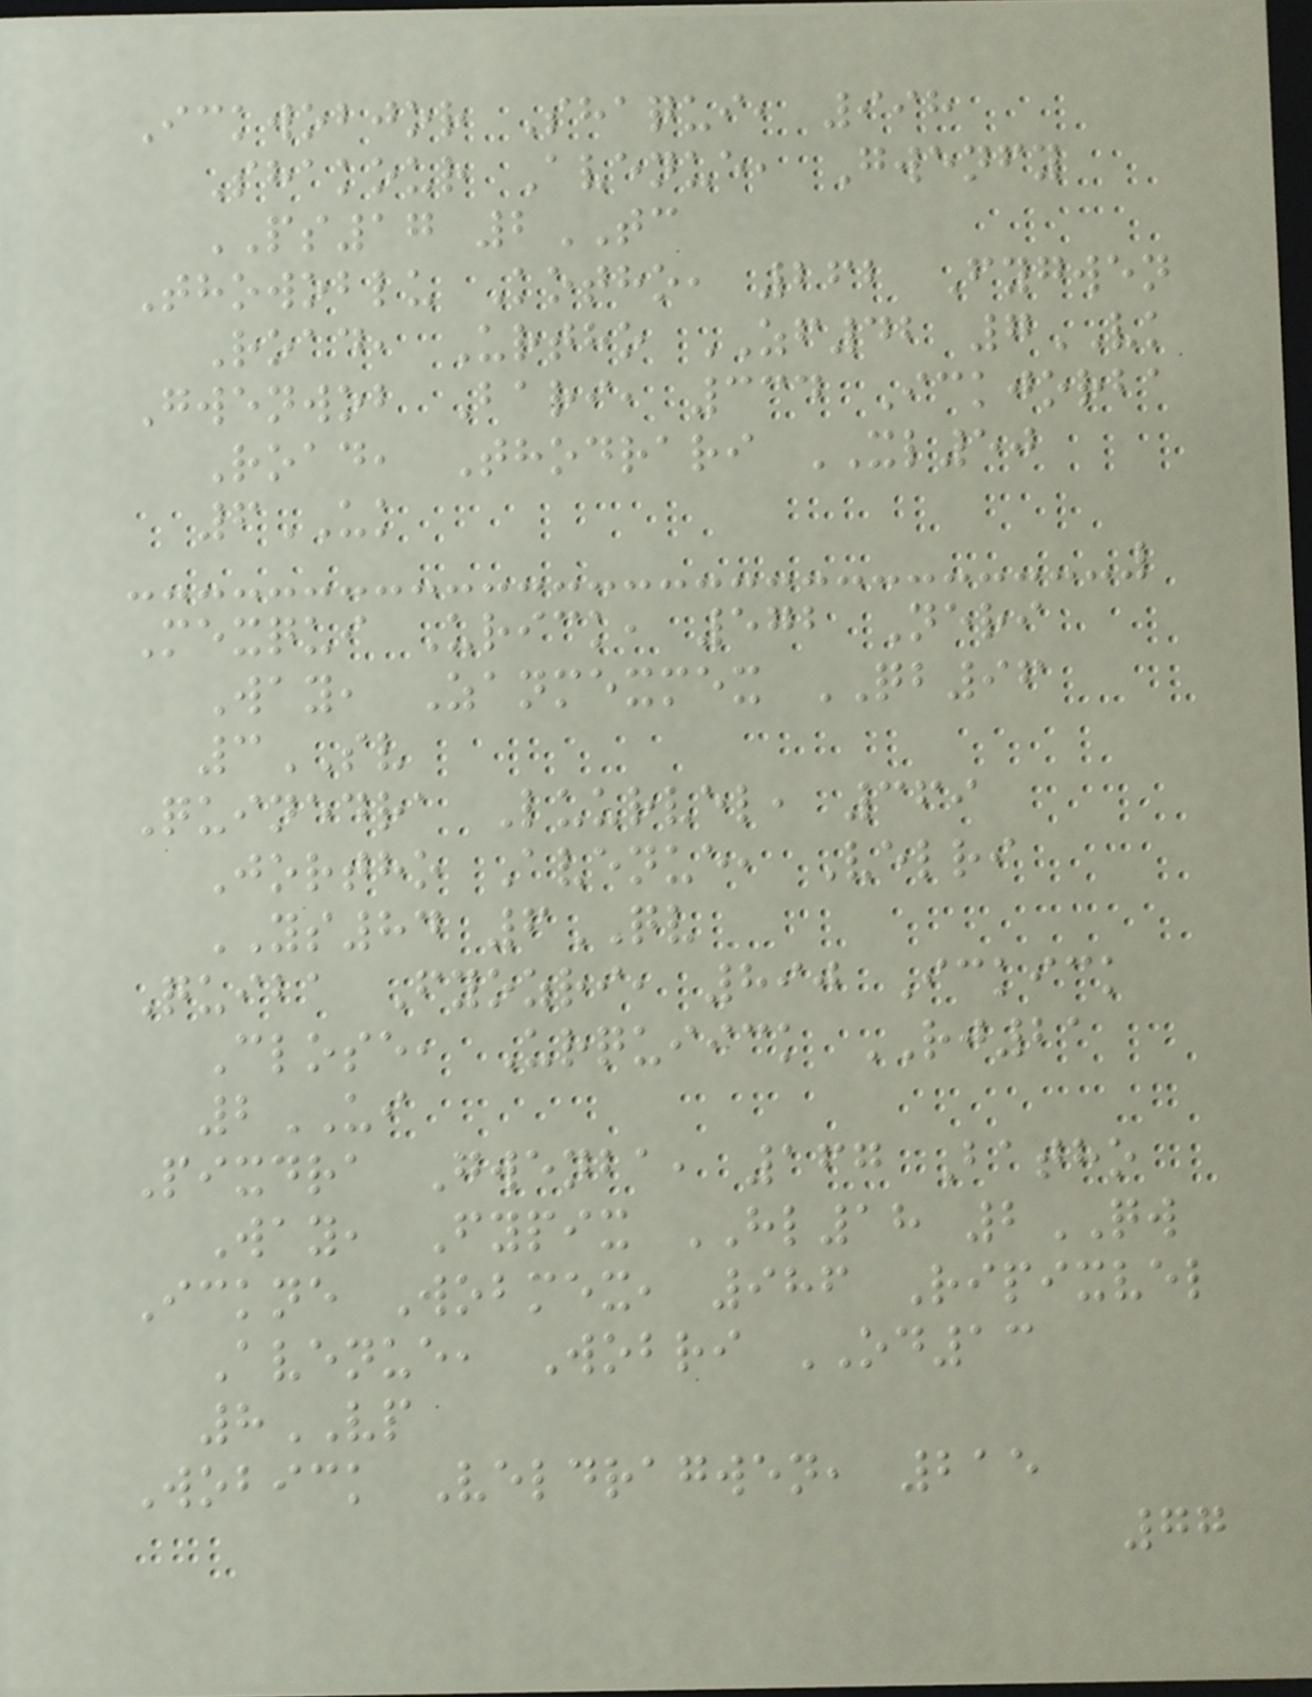Ickwobjor Shaqui, 998
Shakour Avenue, Gwenfy
PS17 2TC
Thowoblu Kotho, 262 Fygwen
Road, Urtho ZF42 7VK
Gwenwob Bari, 334 Ickjorba
Road, Thodrari XL50
6UK
Mexqui Urick, 572 Neri
Way, Zanmexmex QB96
3SV
Quinedra Luurvel, 369
Jortho Avenue, Velri
YS84 6QV
Quiba Fyozri, 890 Ickick
Close, Urquiick RJ21
2UI
Pixdra Gwenba, 167 Batho
Way, Fypix HL18 2QW
Ickne Wobmex, 986 Ripixvel
Avenue, Wobri OD13
8VP
Wobick Veldragwen, 215
77
